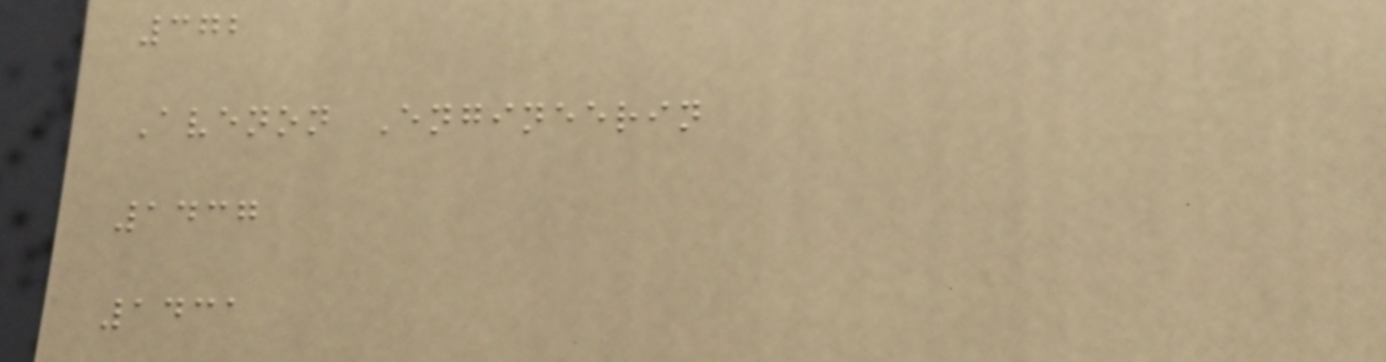372
Avenon Engineerin
1437
1431
